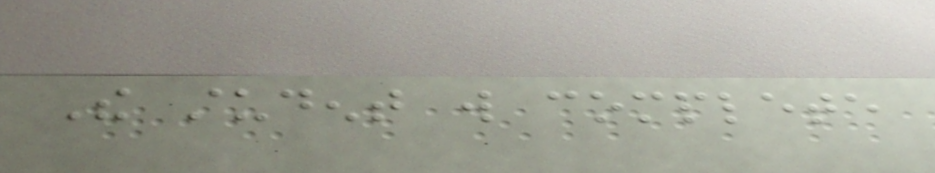The student will complete
